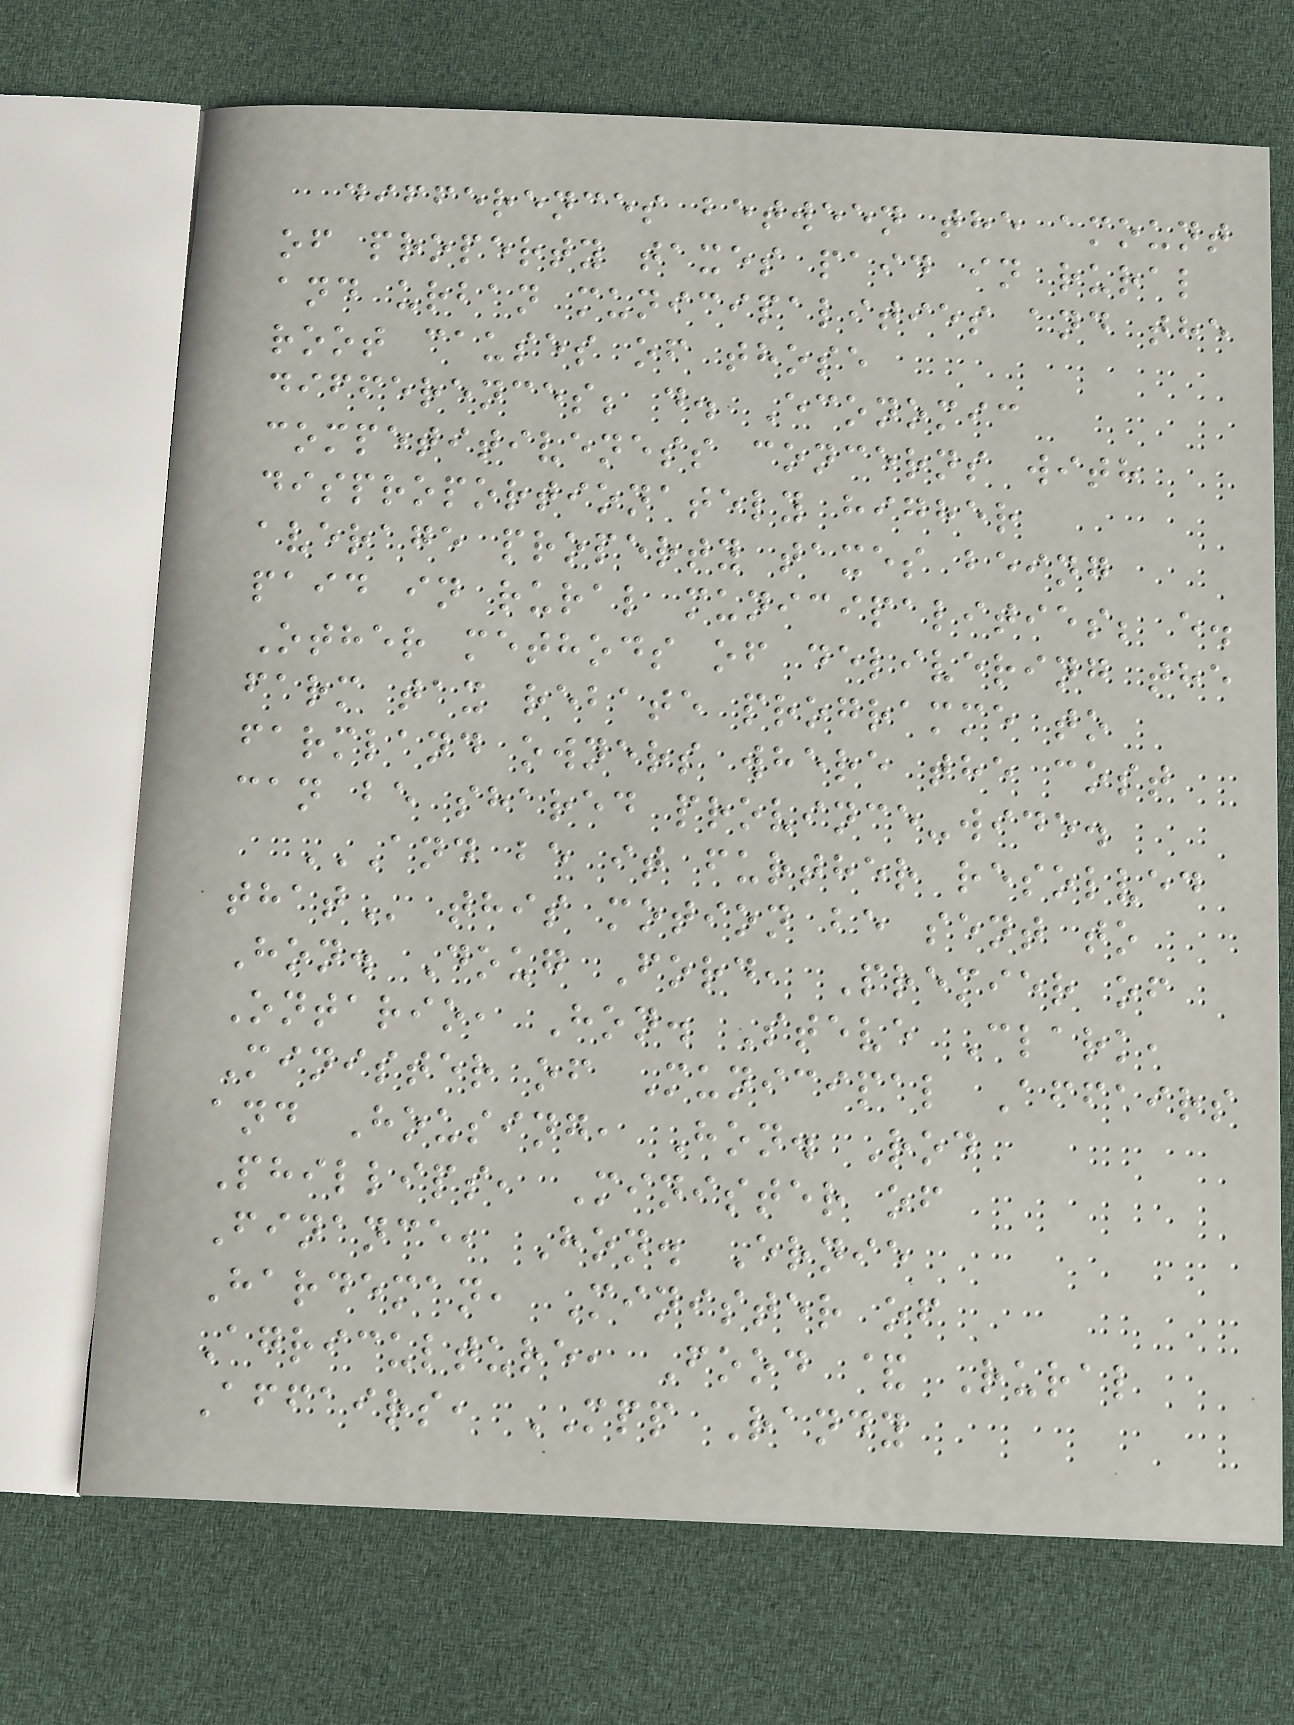differences between the amount
of property taxes paid in rural
and urban municipalities and the
root causes of those
differences; d. Economic
competitiveness concerns with
disproportionately higher
average property taxes being
paid in rural municipalities; e.
Other methods of delivering the
farm tax rebate programme to
farmland owners where the cost
can be shared province-wide.
AND BE IT FURTHER RESOLVED
THAT this motion be sent to
Hon. Doug Ford, Premier of
Ontario, Hon. Steve Clark,
Minister of Municipal Affairs
and Housing, Hon. Rod
Phillips, Minister of
Finance, Hon. Ernie
Hardeman, Minister of
Agriculture, Food & Rural
Affairs, MPP Randy
